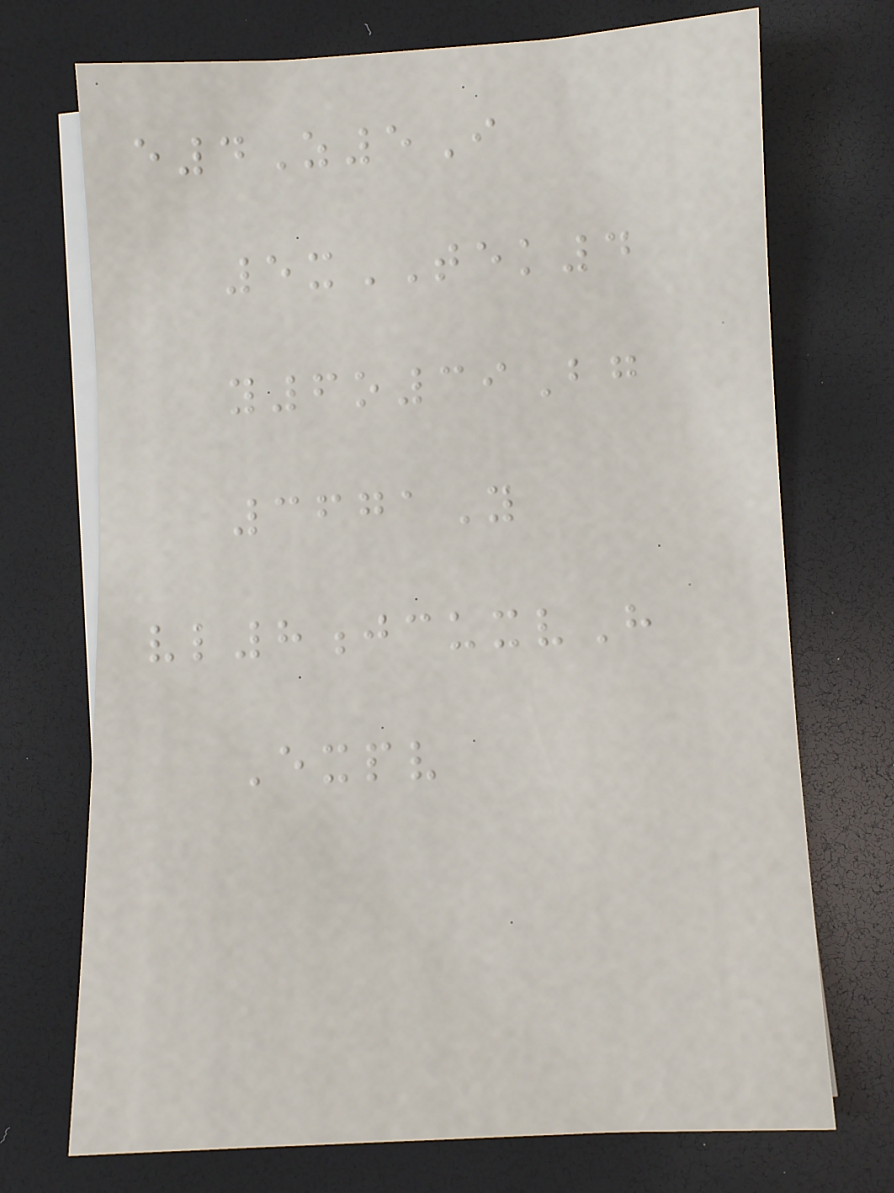e4Z5I
5xTEK4
y6o39Bg
3671Y
vl8jcuxvH
Expv
